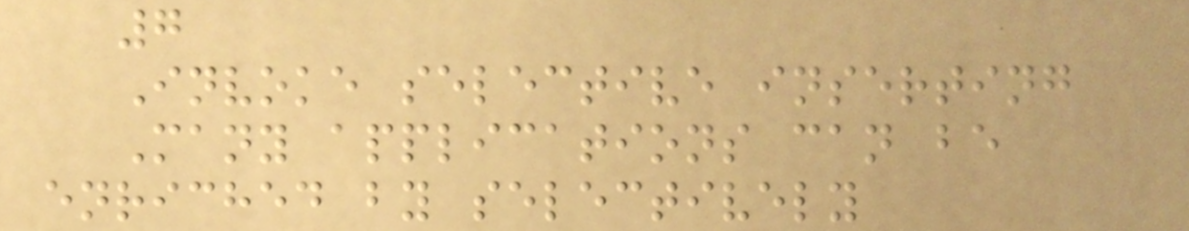7
Invoke selective inserting
Many applications can be
enriched by selectively
